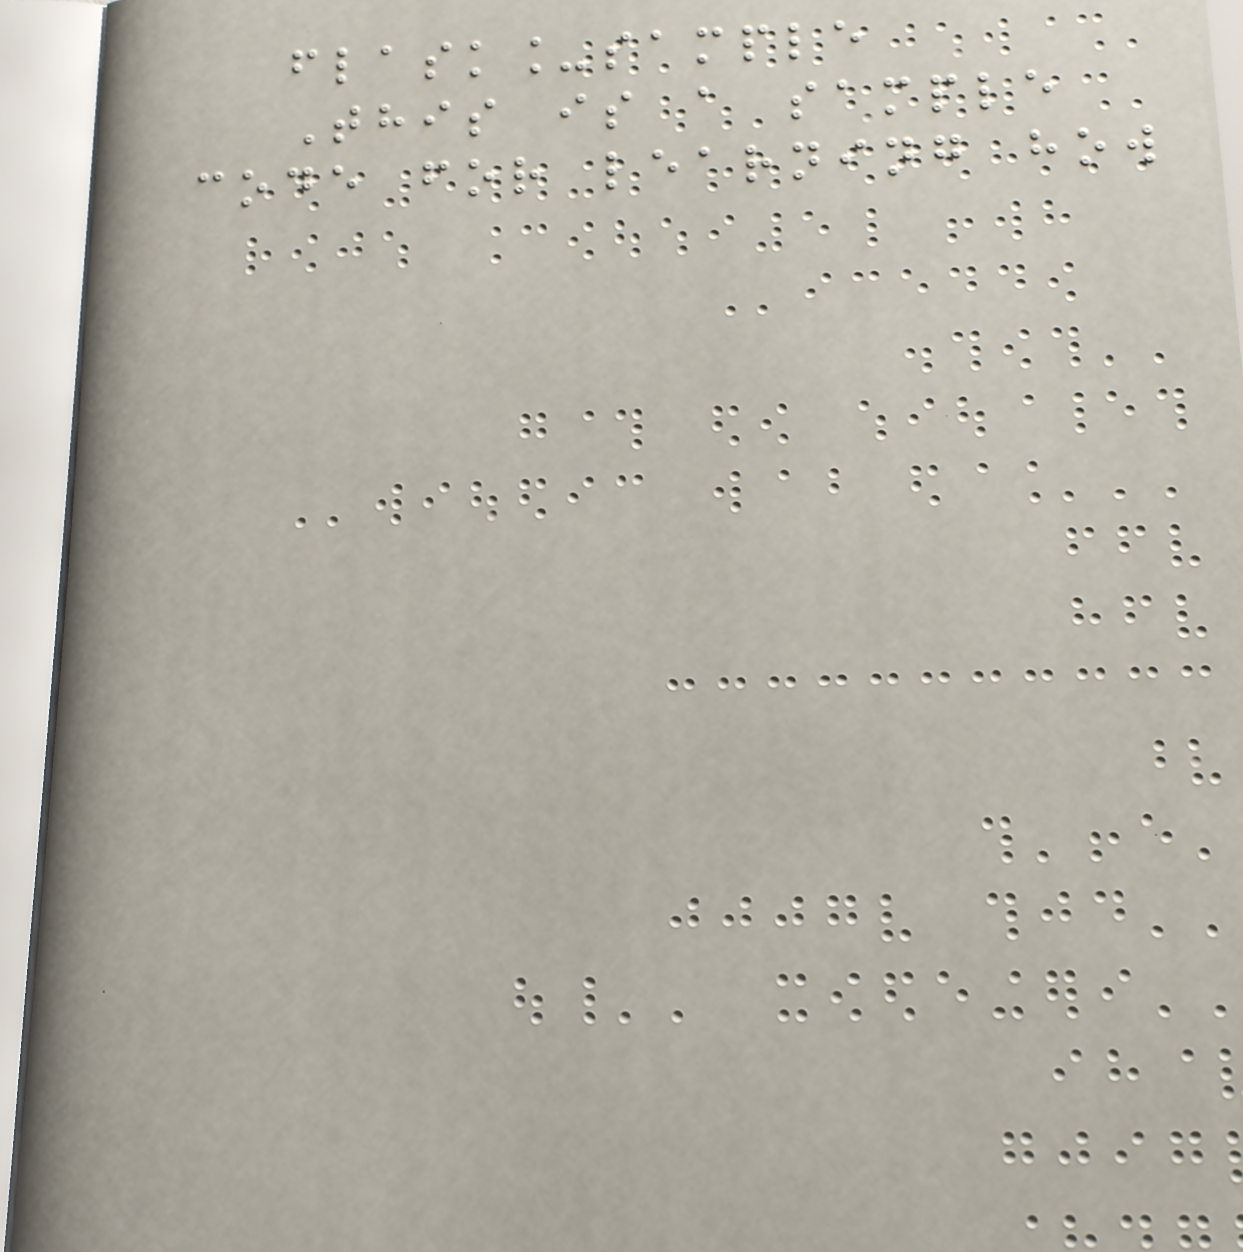flask_sample
This is a sample
code for learning how
